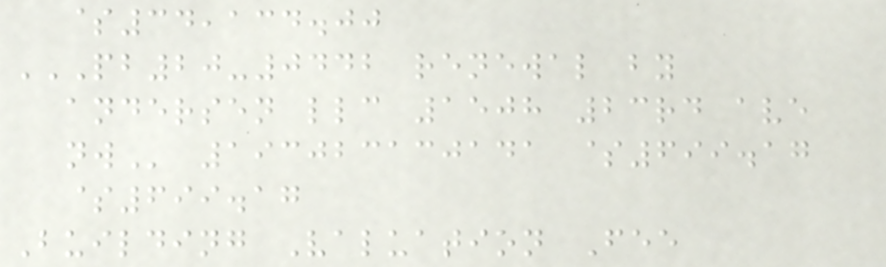$34,134.00
PB20-0442 RENEWAL BY
ANDERSEN LLC 1508 23RD AVE
NW 193023130141 $699.17
$699.17
Building Valuation Fee
